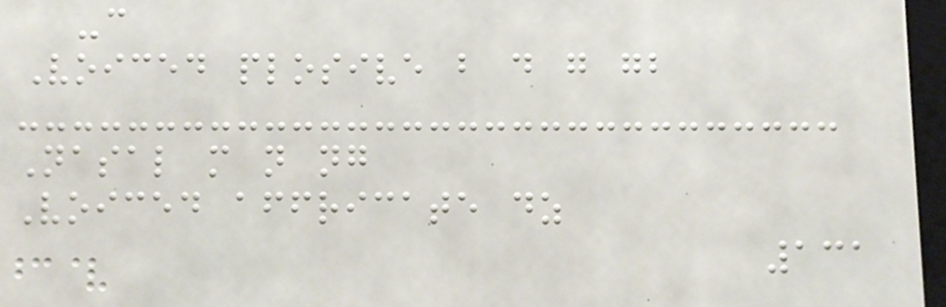-c
Voiced plosive b d g gb
Nasal m n ng
Voiced affricate dz
131
